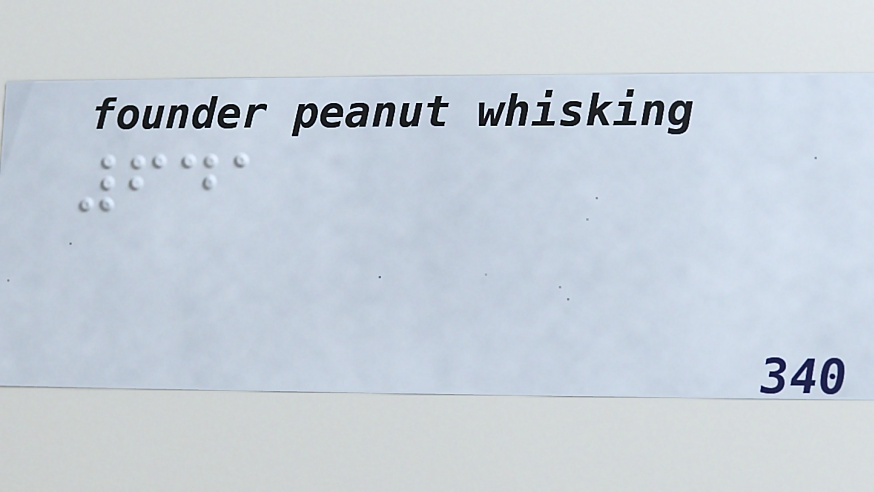641
